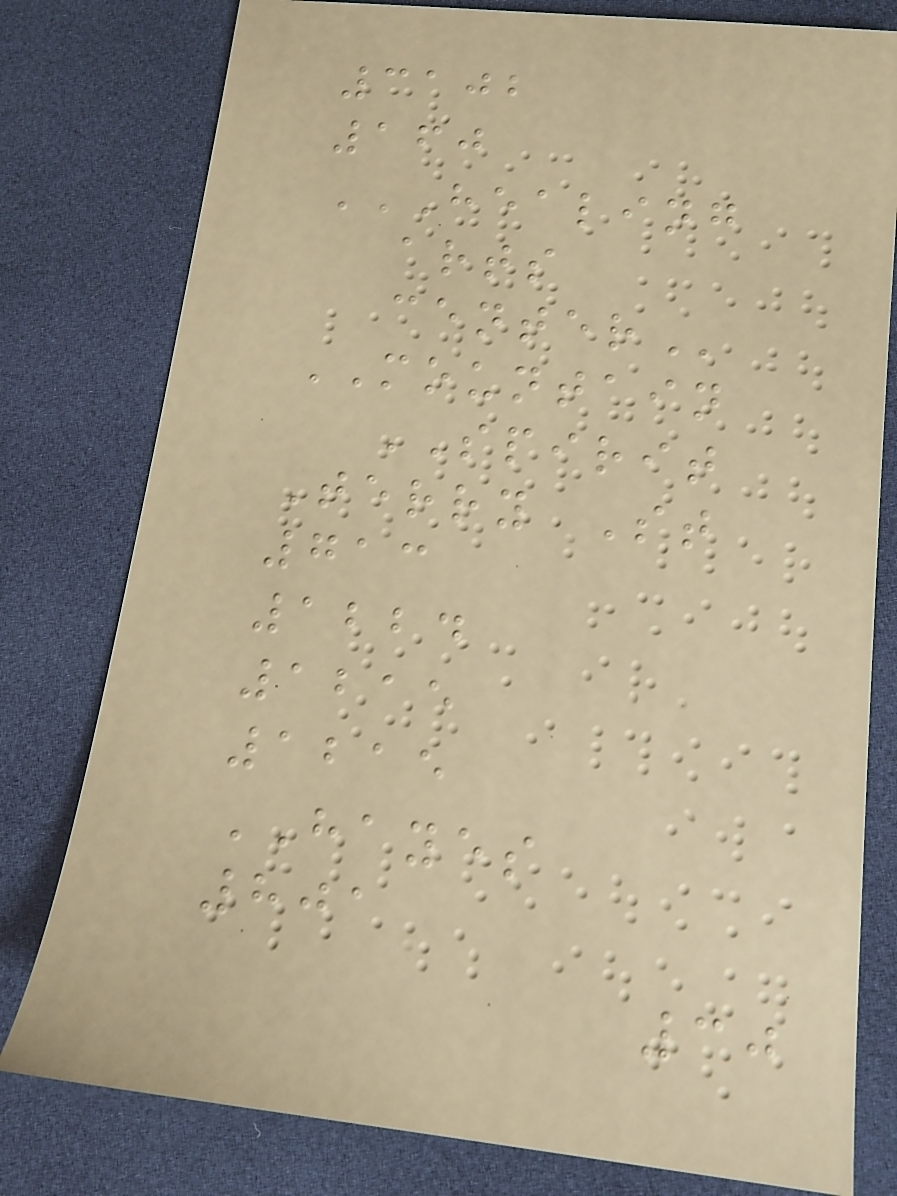3102
160
HEALING
ARTS
CENTER
MOUNTAIN
SPIRIT
Terry St
713
1224
1215
1215
HAYES
801
30
